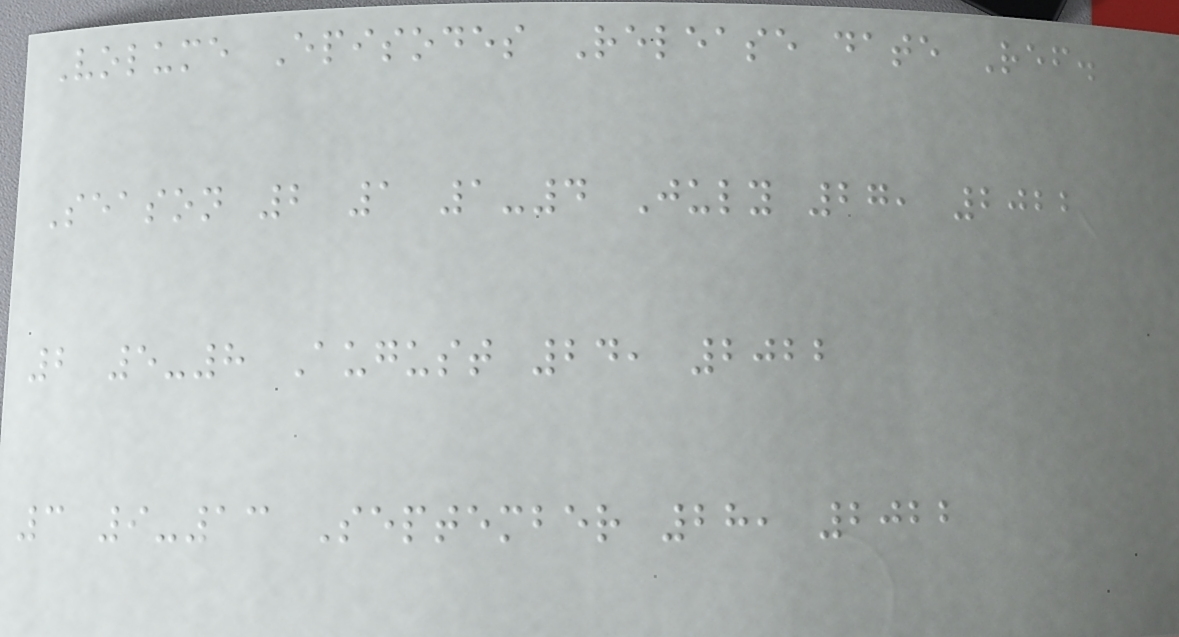Volume Episodes Release date Ref.
Season 2 1 1-4 July 27, 2022
2 5-8 August 24, 2022
3 9-13 September 28, 2022
